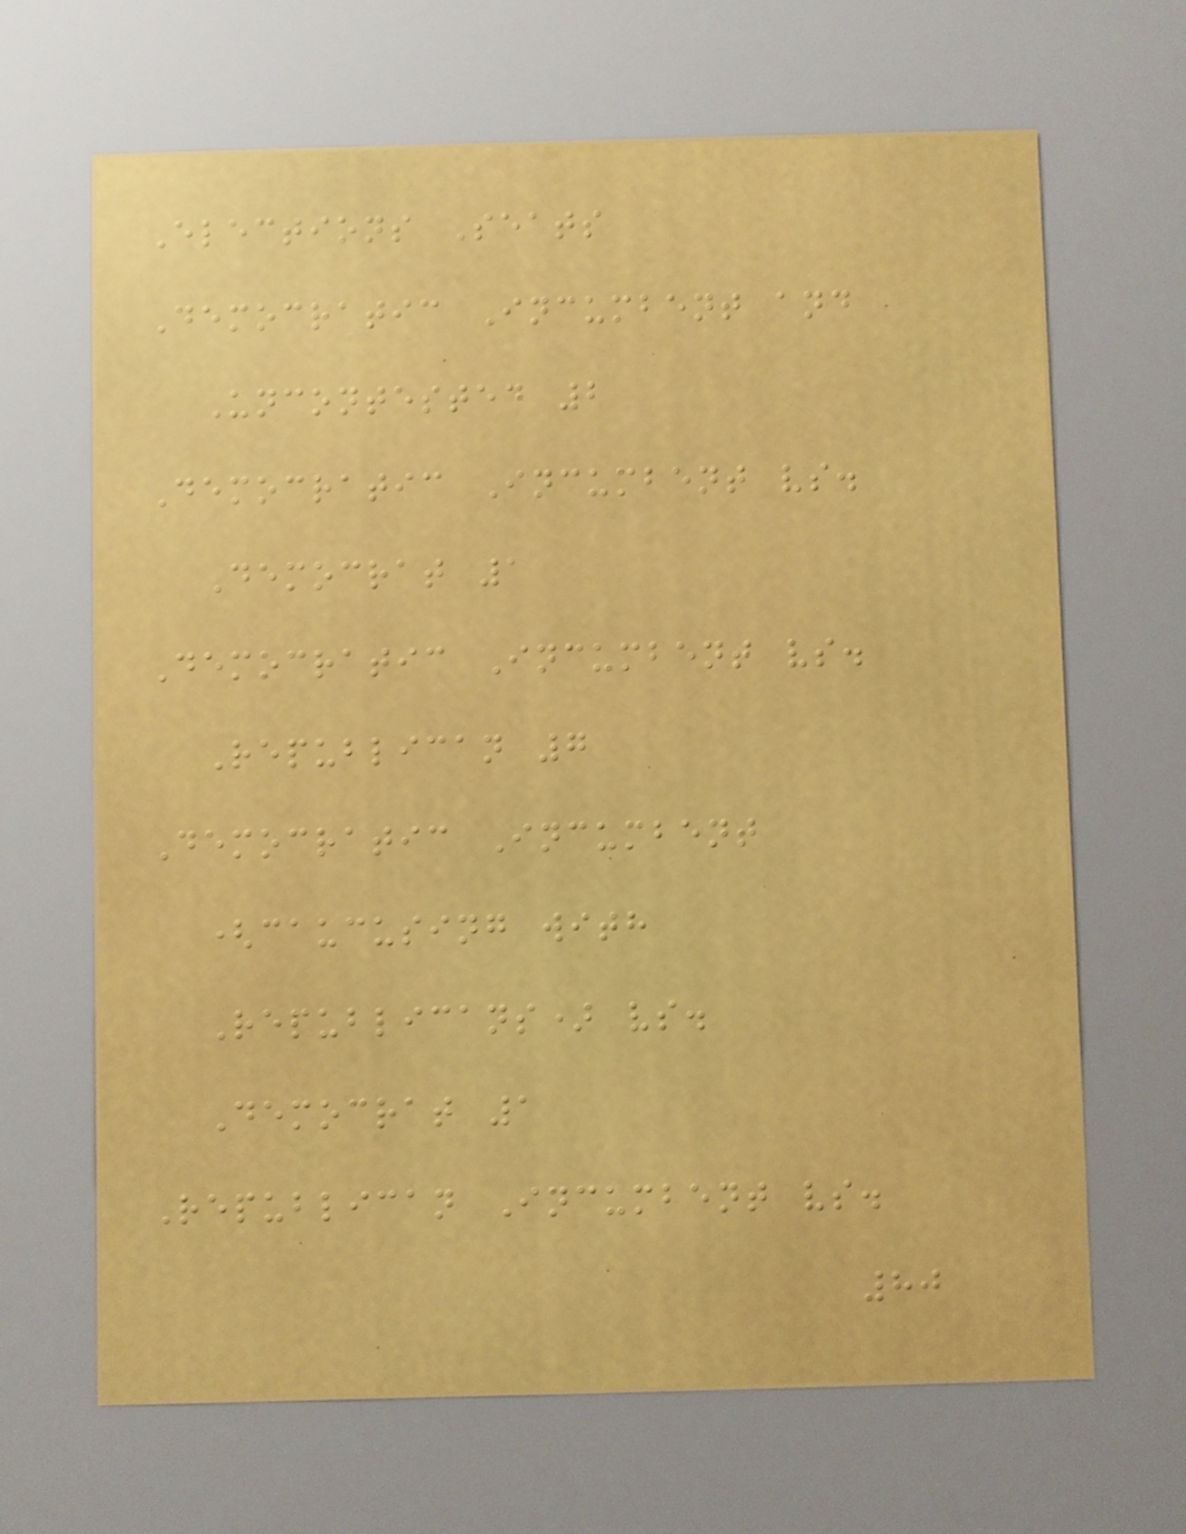Elections Seats
Democratic Incumbent and
Uncontested 2
Democratic Incumbent vs.
Democrat 1
Democratic Incumbent vs.
Republican 7
Democratic Incumbent
(caucusing with
Republicans) vs.
Democrat 1
Republican Incumbent vs.
80
